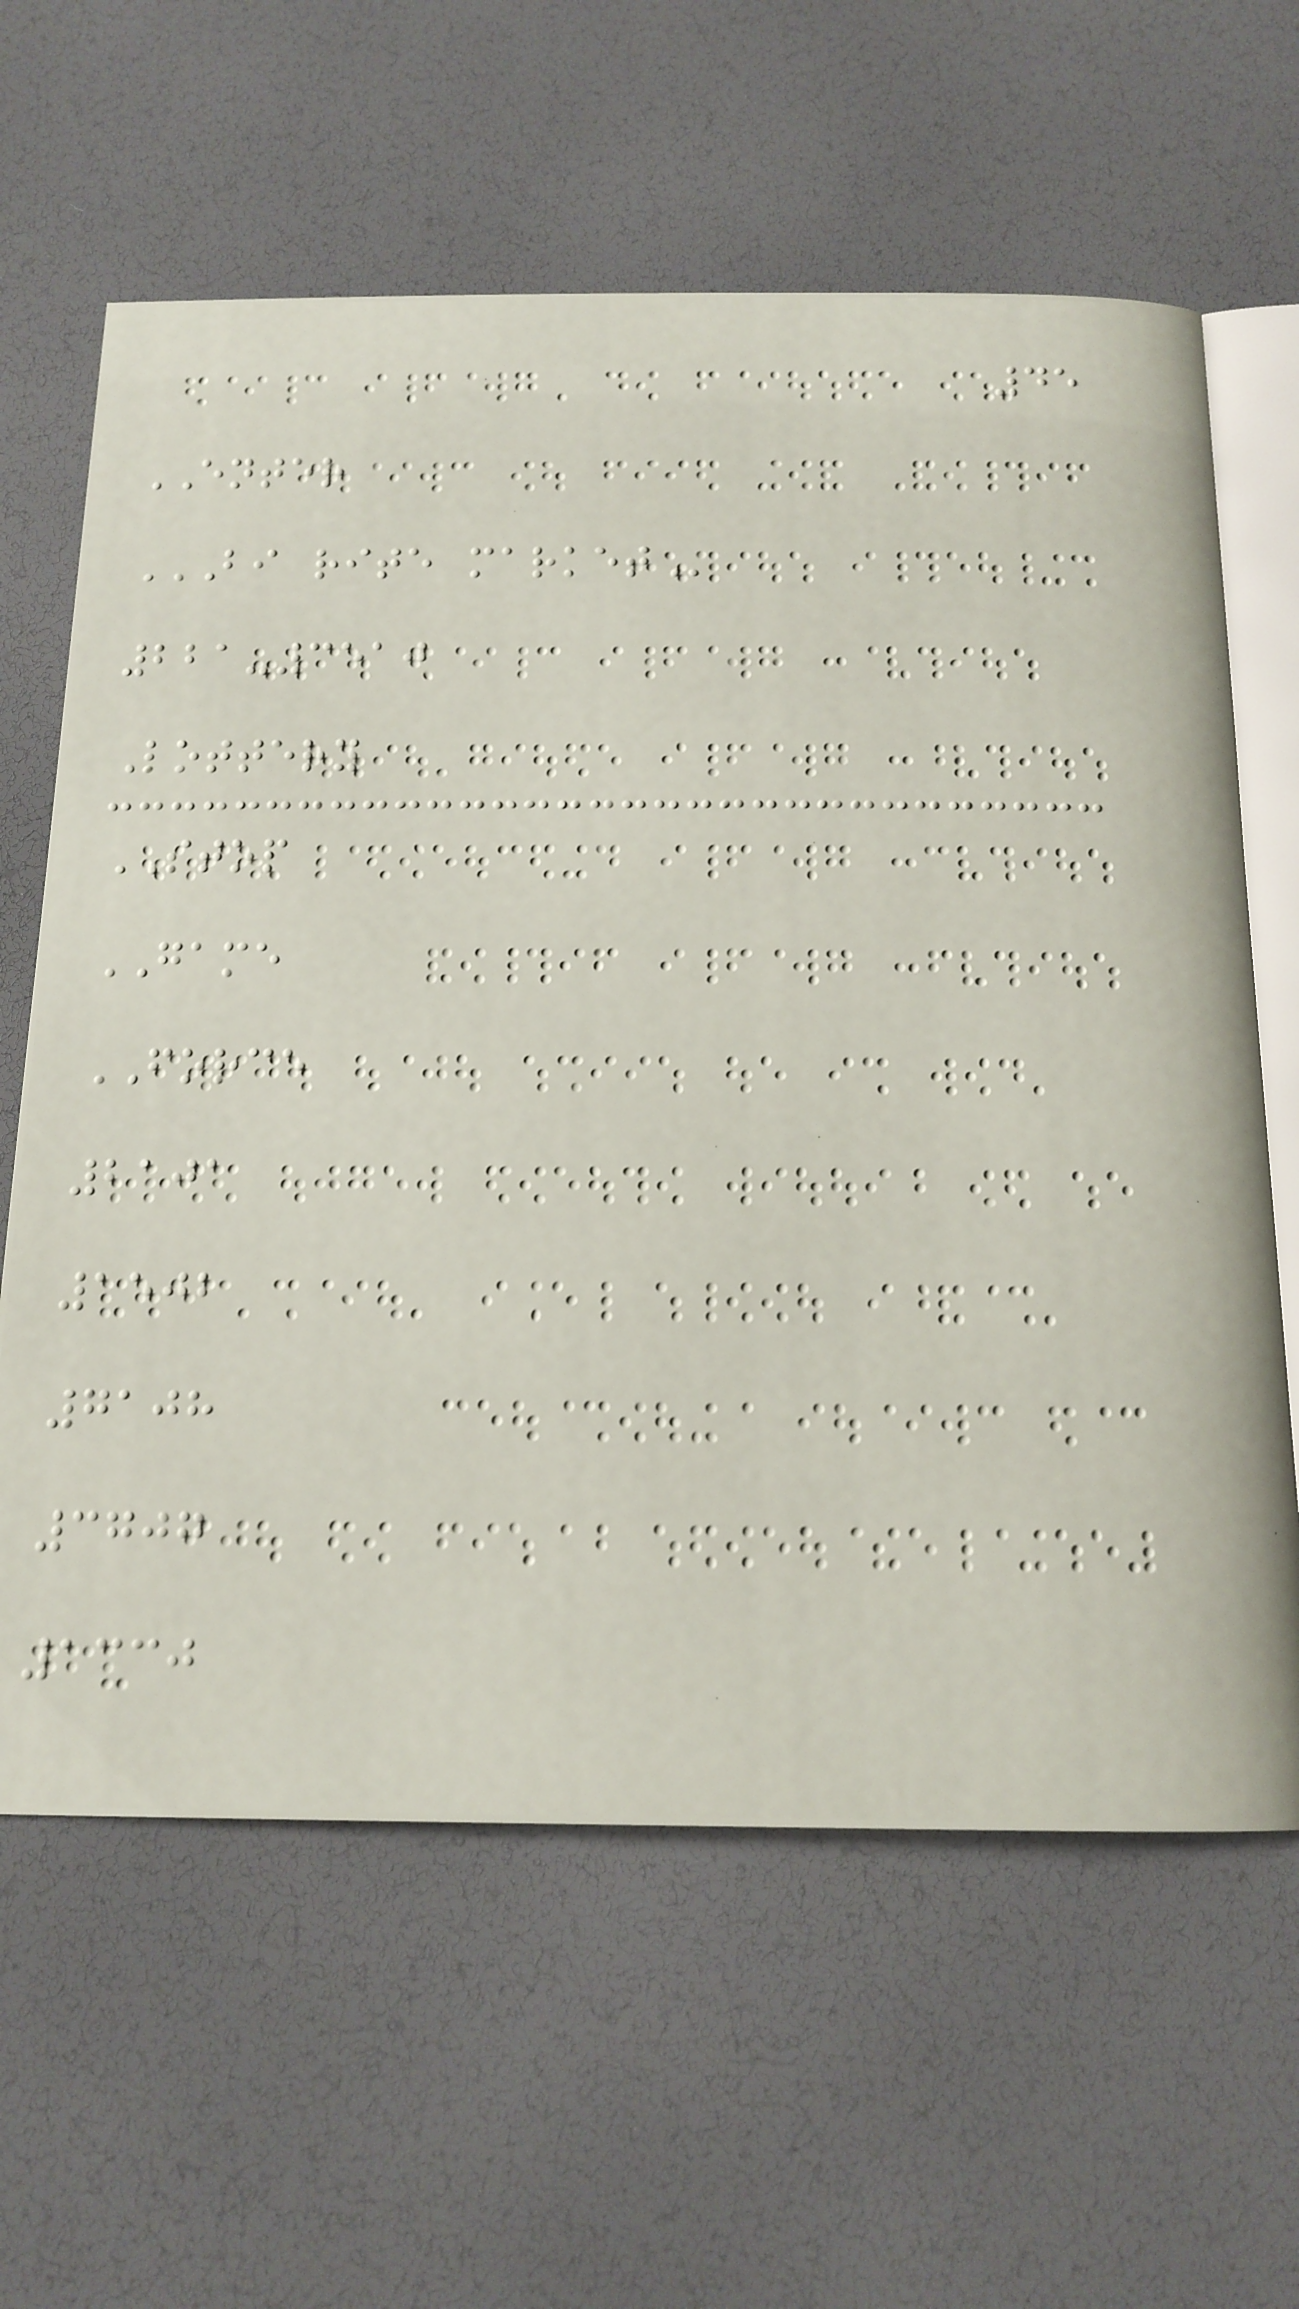45
ENTER
BI RITE MARKET
221-3510
Lottery
STOP
GAME
FORCE
2101
1502
7108
3707
1330
